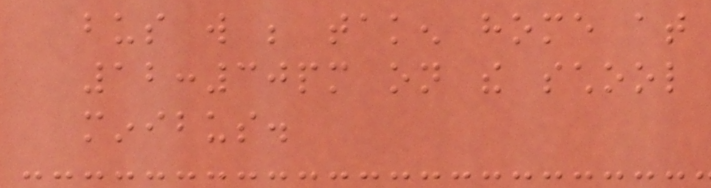bus will be taken home at
12:30pm on the school
minibus.
